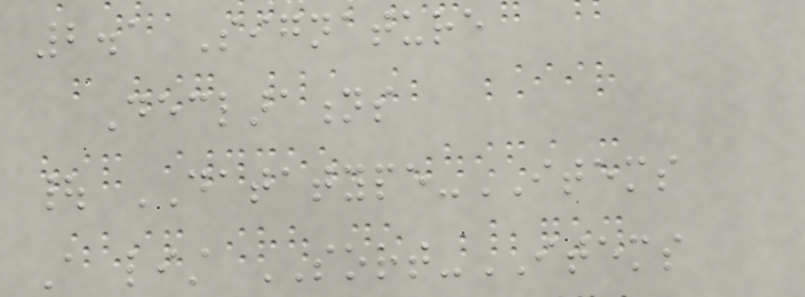2.1 Signature
Declarations
| DATATYPE-ITEMS
A list SORT-ITEMS
